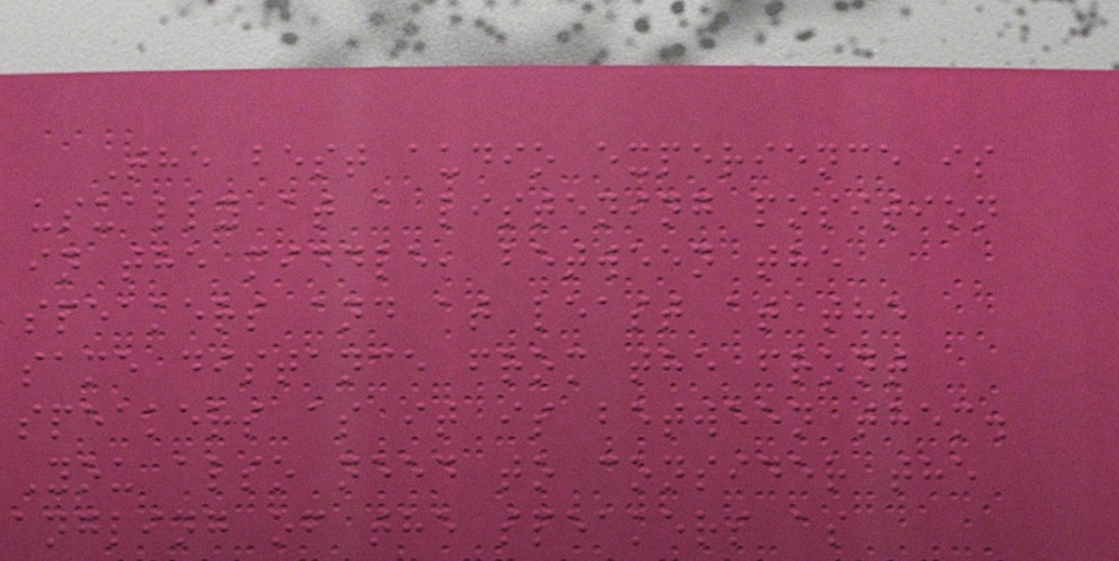The best audio experience is
usually at a listening position
in the middle, between the
speakers and at least at the
same distance from the front
speakers as it is between them.
You also need to consider the
angling of the speakers as
